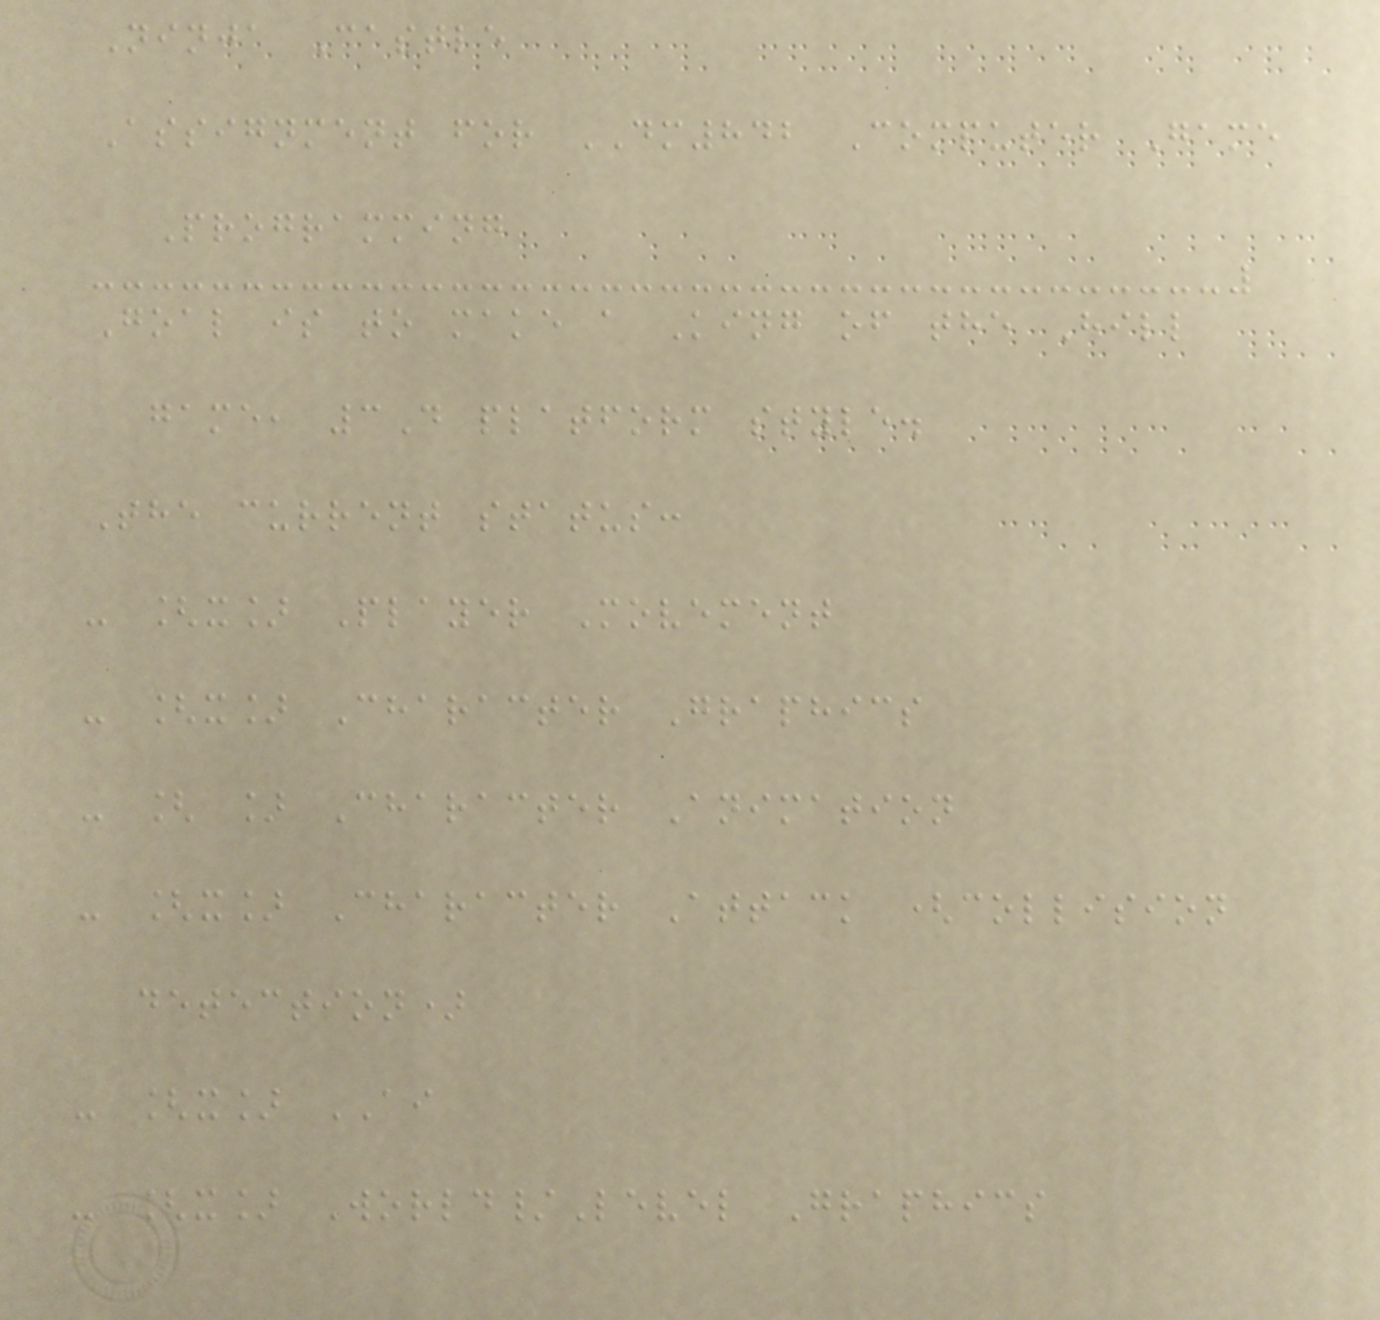Ninja Castle
Assignment for DM842 Computer Game
Programming
Goal is to make a King of the Hill
game, 3D platform style.
The current status:
- [x] Player Movement
- [x] Character Graphics
- [ ] Character Animation
- [x] Character Attack (collision
detection)
- [x] AI
- [x] World/Level Graphics
